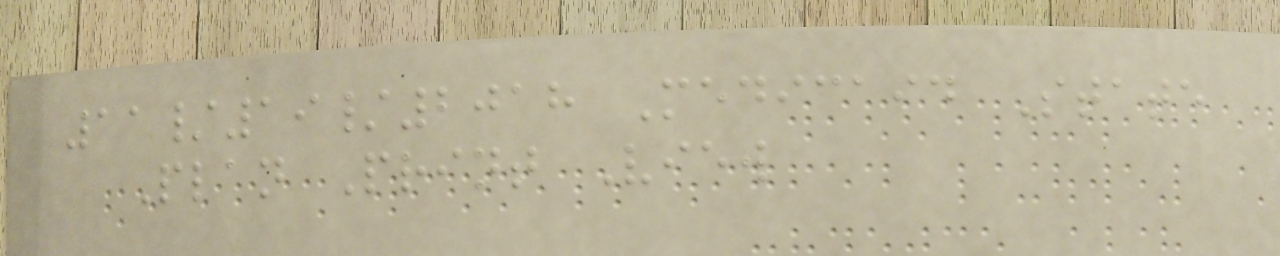11/19/2018 Medicaid State
Plan Print View
